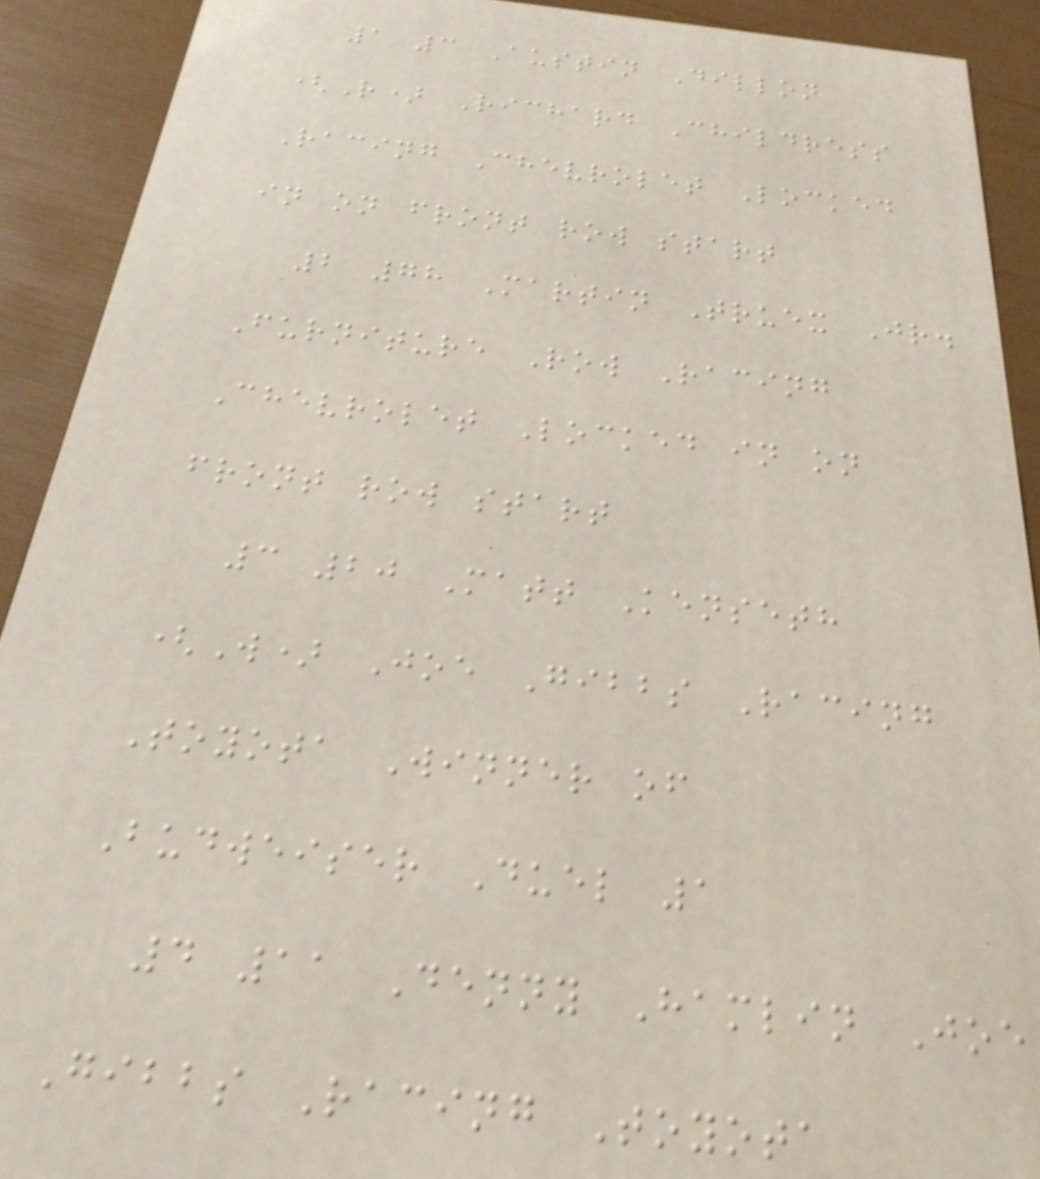1 3 Austin Dillon
(R) Richard Childress
Racing Chevrolet Locked
in on front row start
2 78 Martin Truex Jr.
Furniture Row Racing
Chevrolet Locked in on
front row start
3 20 Matt Kenseth
(W) Joe Gibbs Racing
Toyota Winner of
Budweiser Duel 1
4 11 Denny Hamlin Joe
Gibbs Racing Toyota
